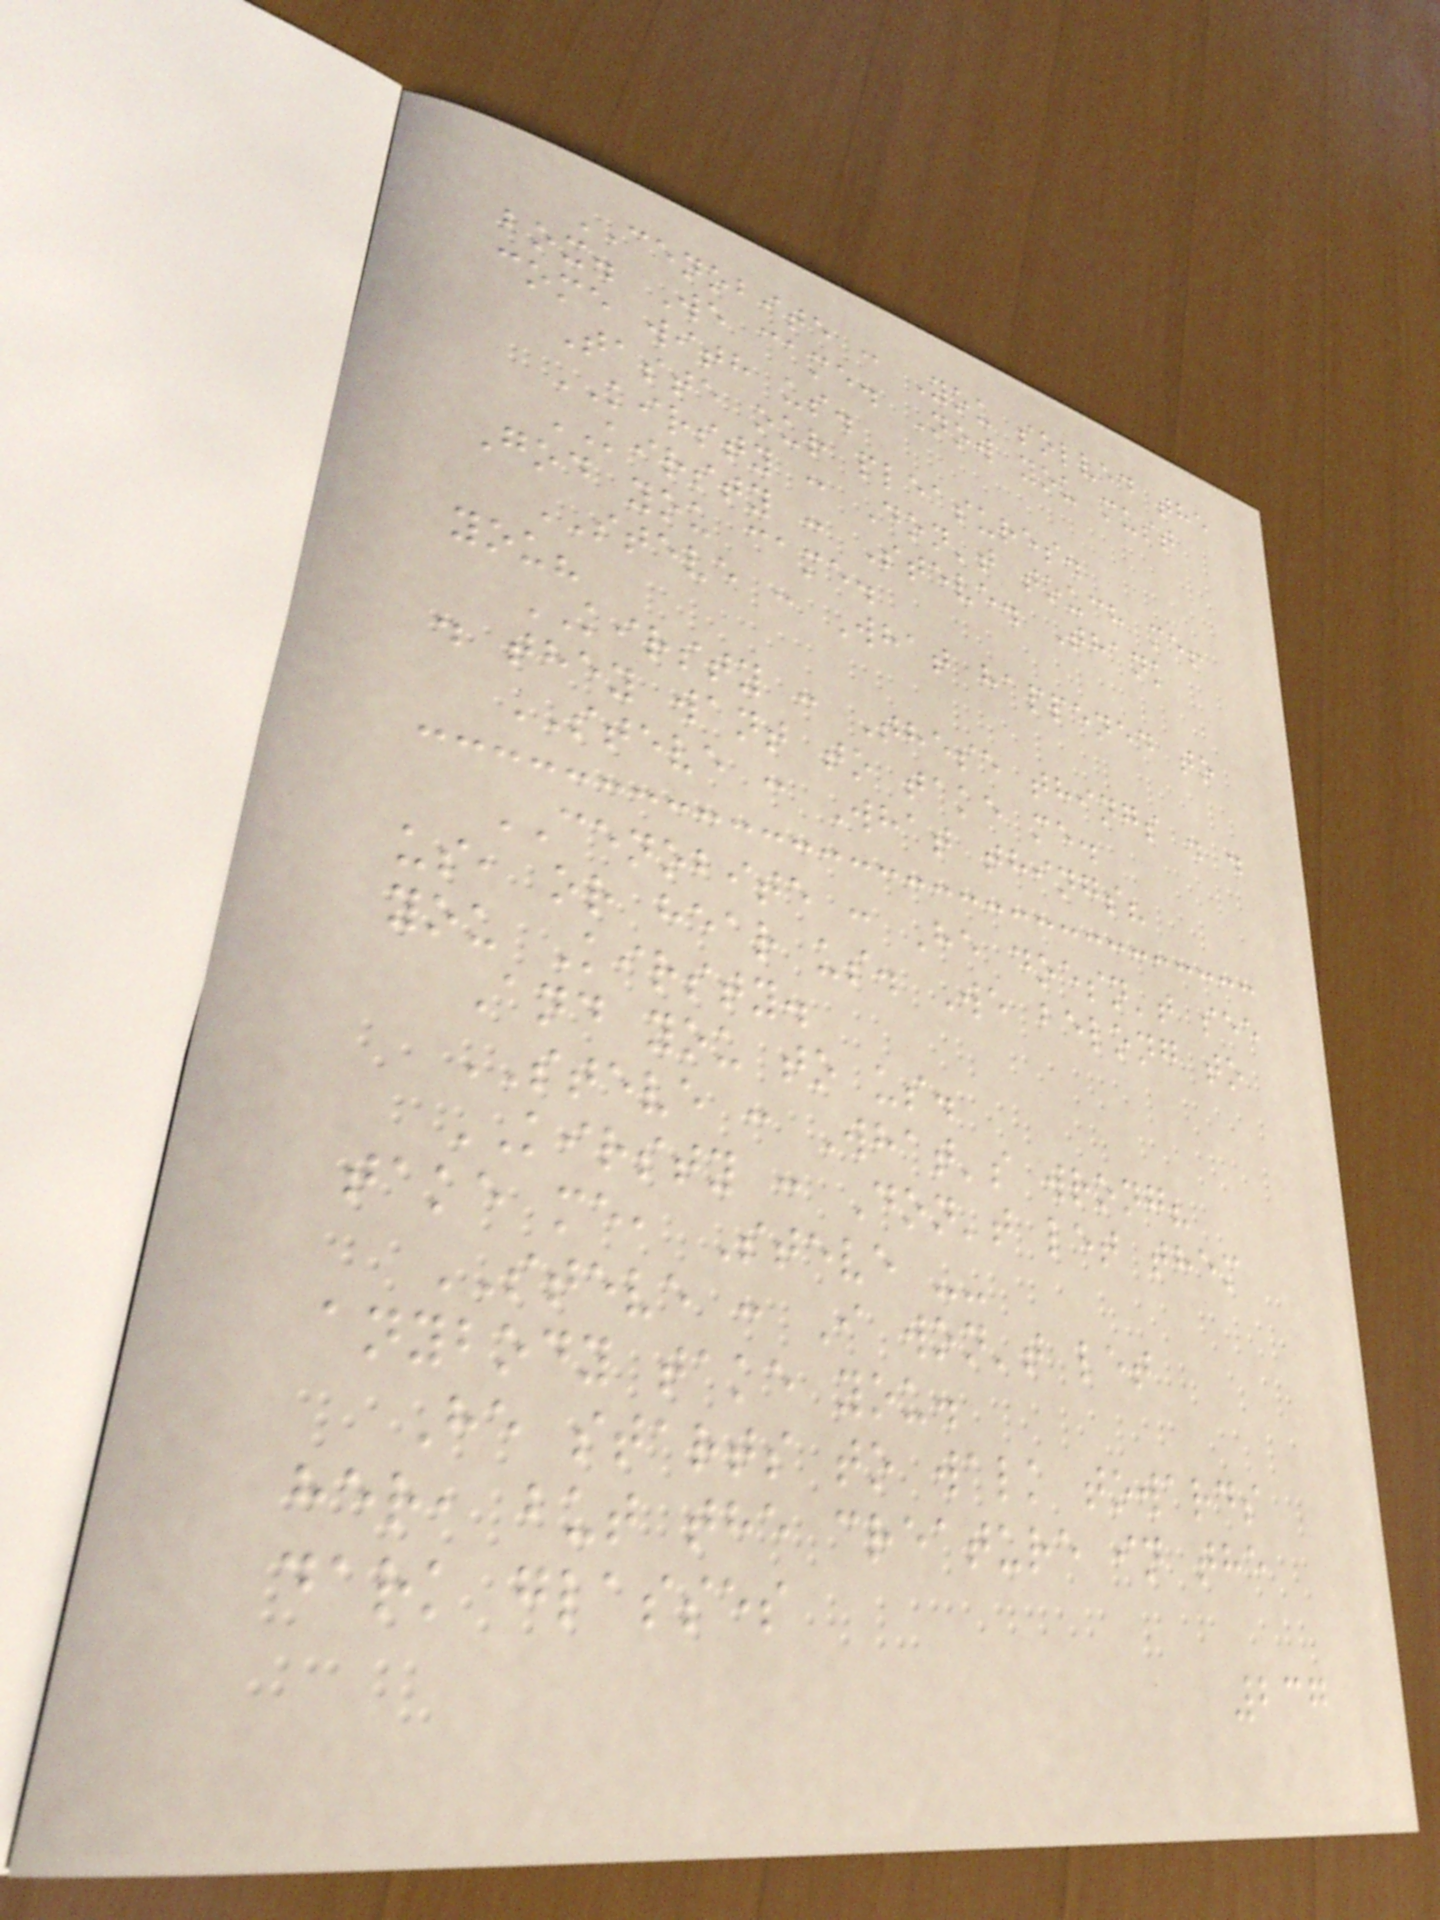CENOBITE : You solved the
box. We came. Now you must
come with us.
Taste our pleasures.
KIRSTY : Don't touch me!
KIRSTY : Steve. Thank
God you came.
STEVE : What happened to
you?
KIRSTY : These things . .
. they want to take me.
STEVE : What things?
CENOBITE : He doesn't see
us, or hear us. We belong to
you Kirsty.
And you to us.
STEVE : What's wrong?
KIRSTY : Don't let them
take me, Steve --
STEVE : I won't let
anybody take you.
He starts to walk towards
her, but the creature in the
dark glasses
237
